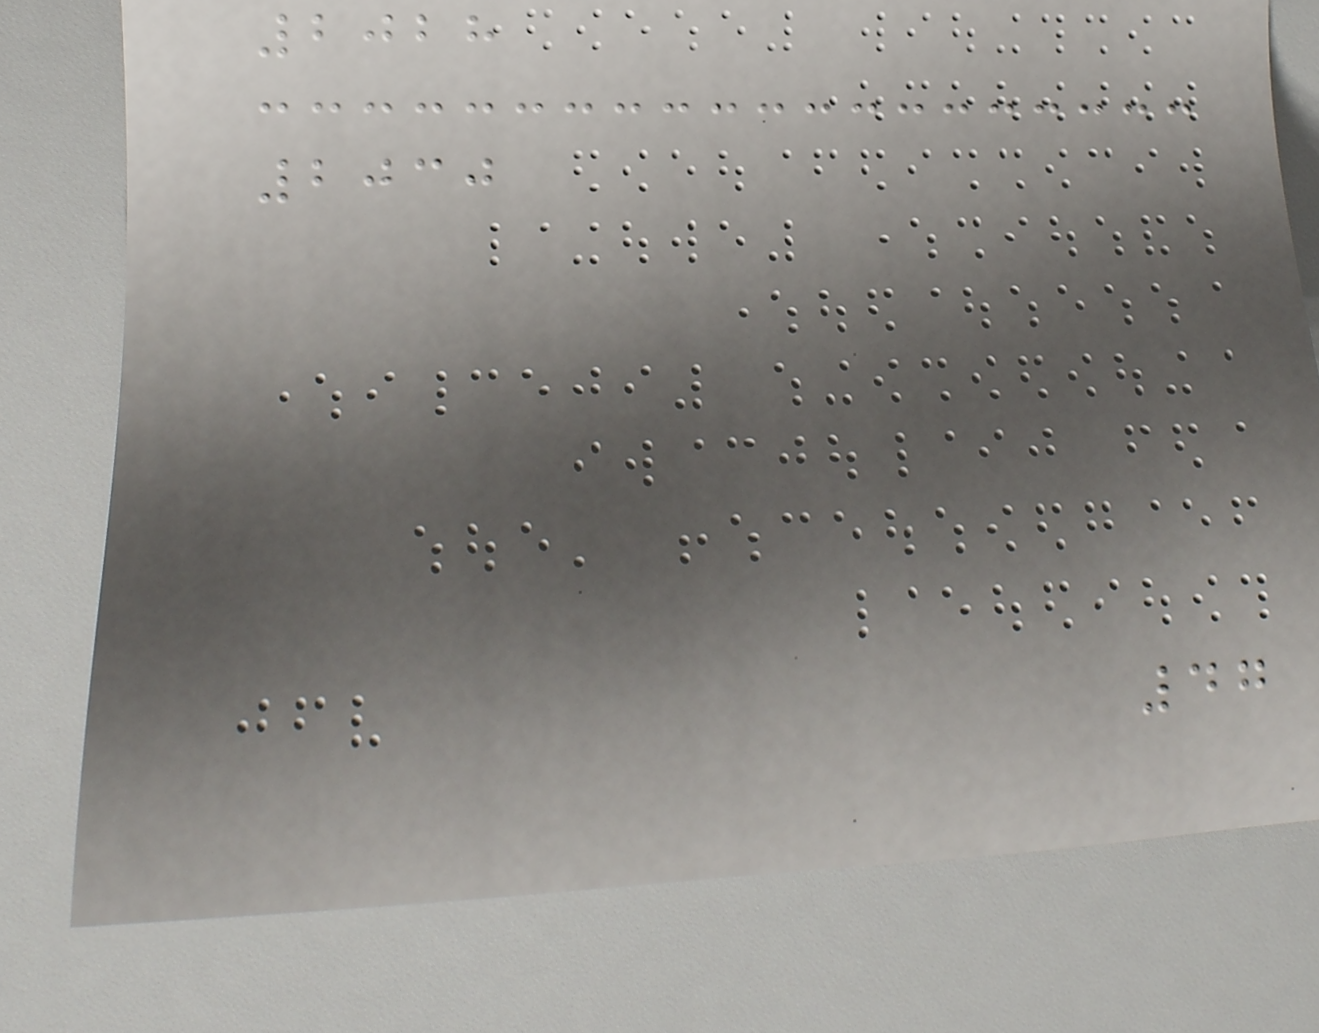2028
2030
47
